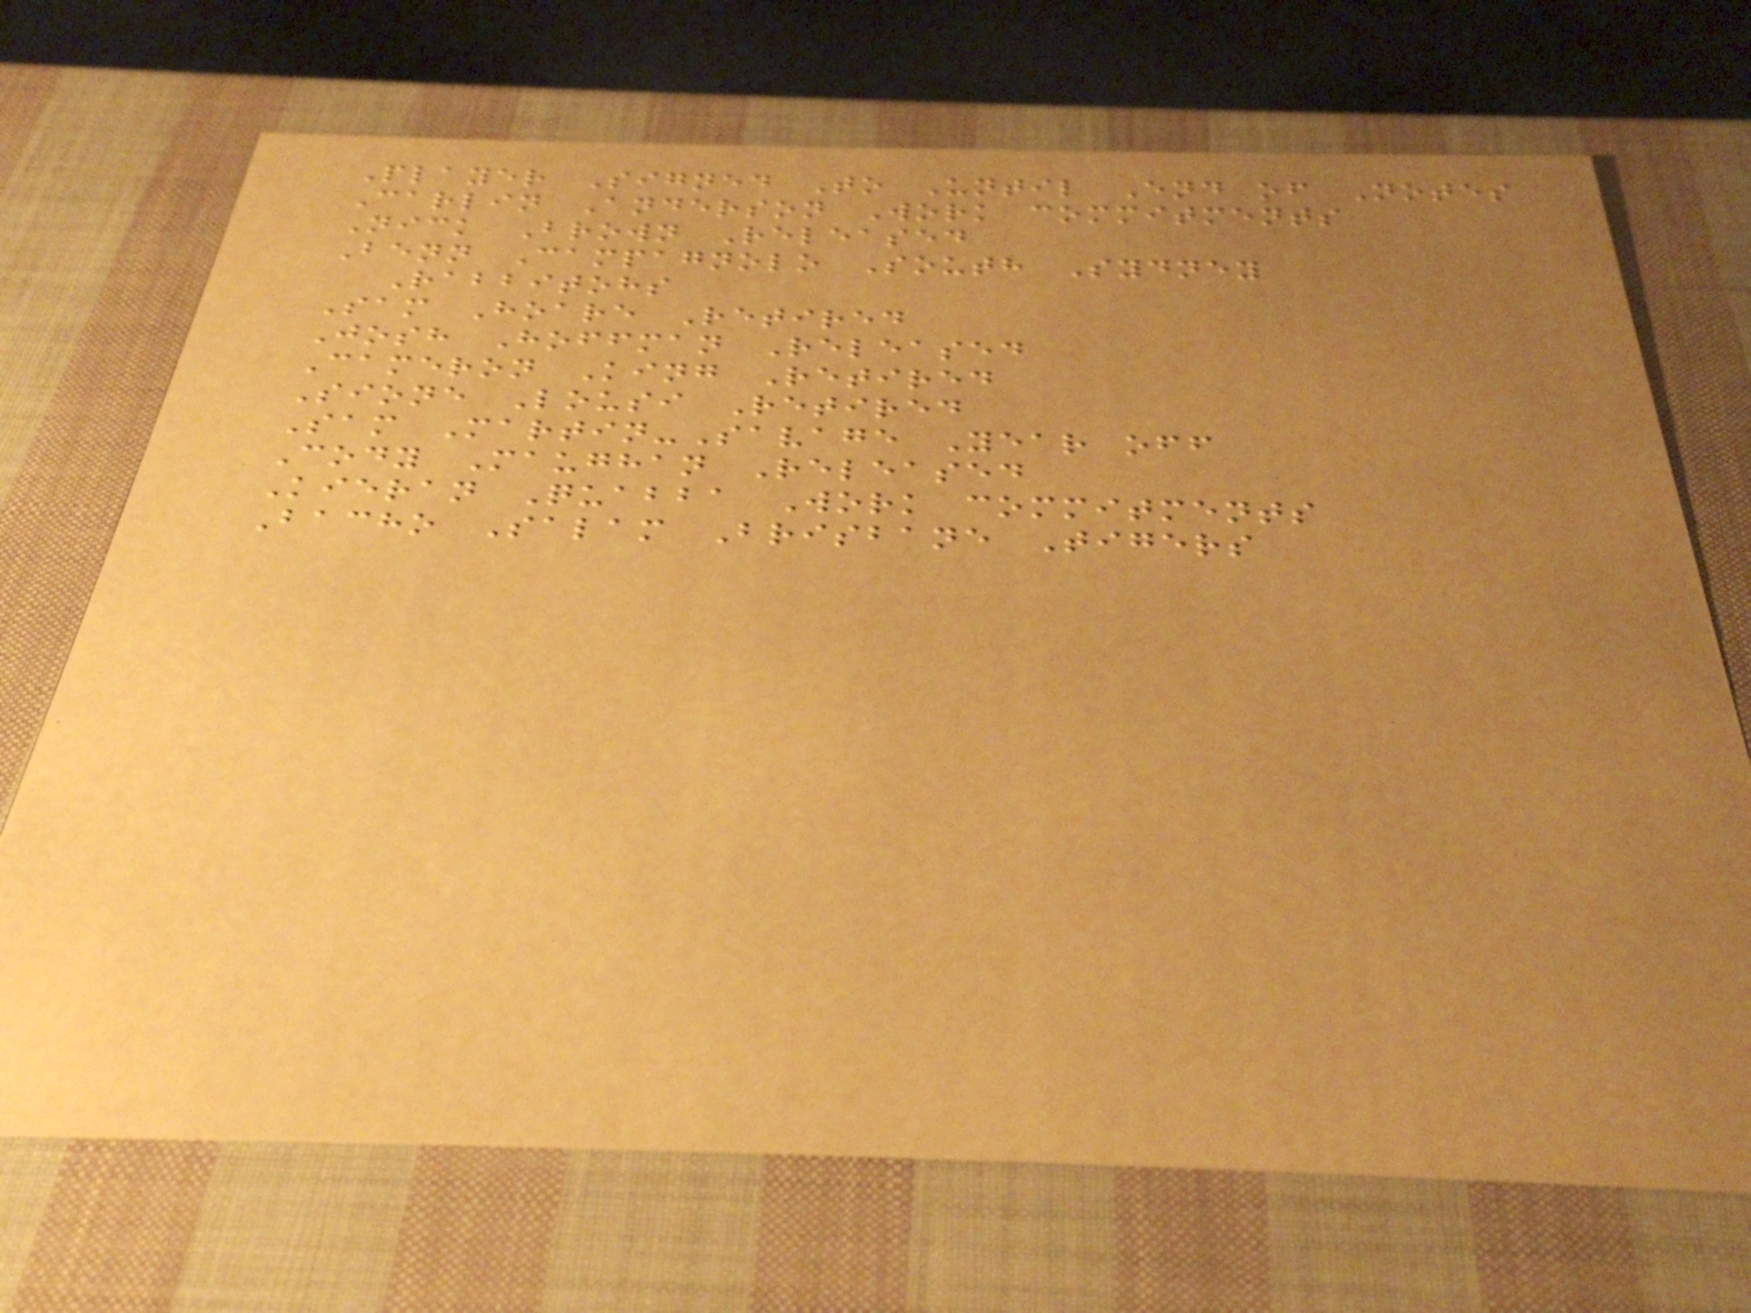Player Signed To Until End of Notes
Carlin Anderson Work commitments
Nick Brown Released
Benn Campagnolo South Sydney
Rabbitohs
Sam Hoare Retired
Josh Hoffman Released
Cameron King Retired
Sione Lousi Retired
Sam Martin-Savage Year off
Cody Maughan Released
Kieran Quabba Work commitments
Bacho Salam Brisbane Tigers
